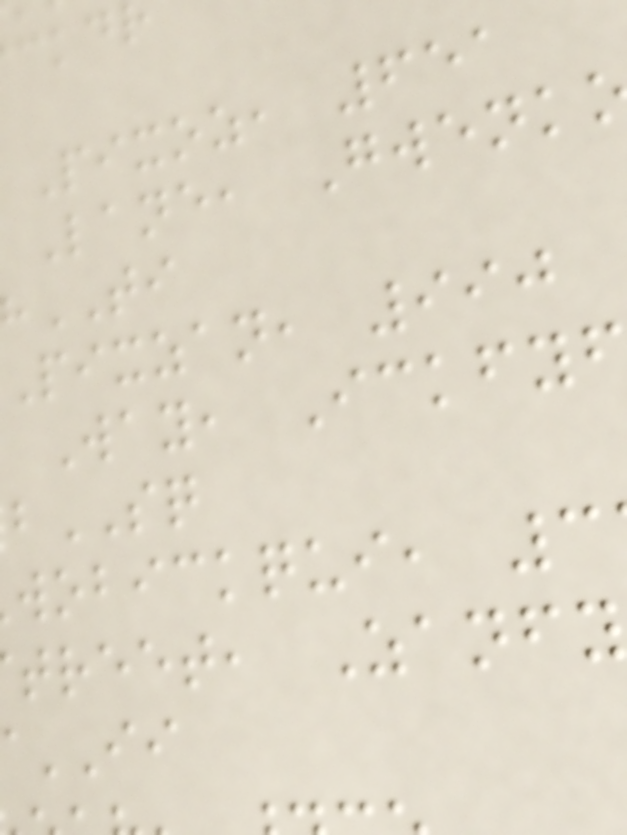Pixoz, 651
Lane, Gwenk
TI
Pixzan, 990
Way, Ickfy
SQ
wobickqui, 3
treet, Zanfy
II
